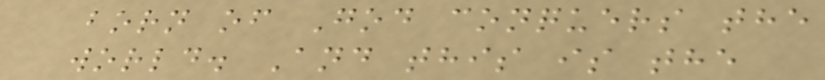born of God conquers the
world. And this is the
